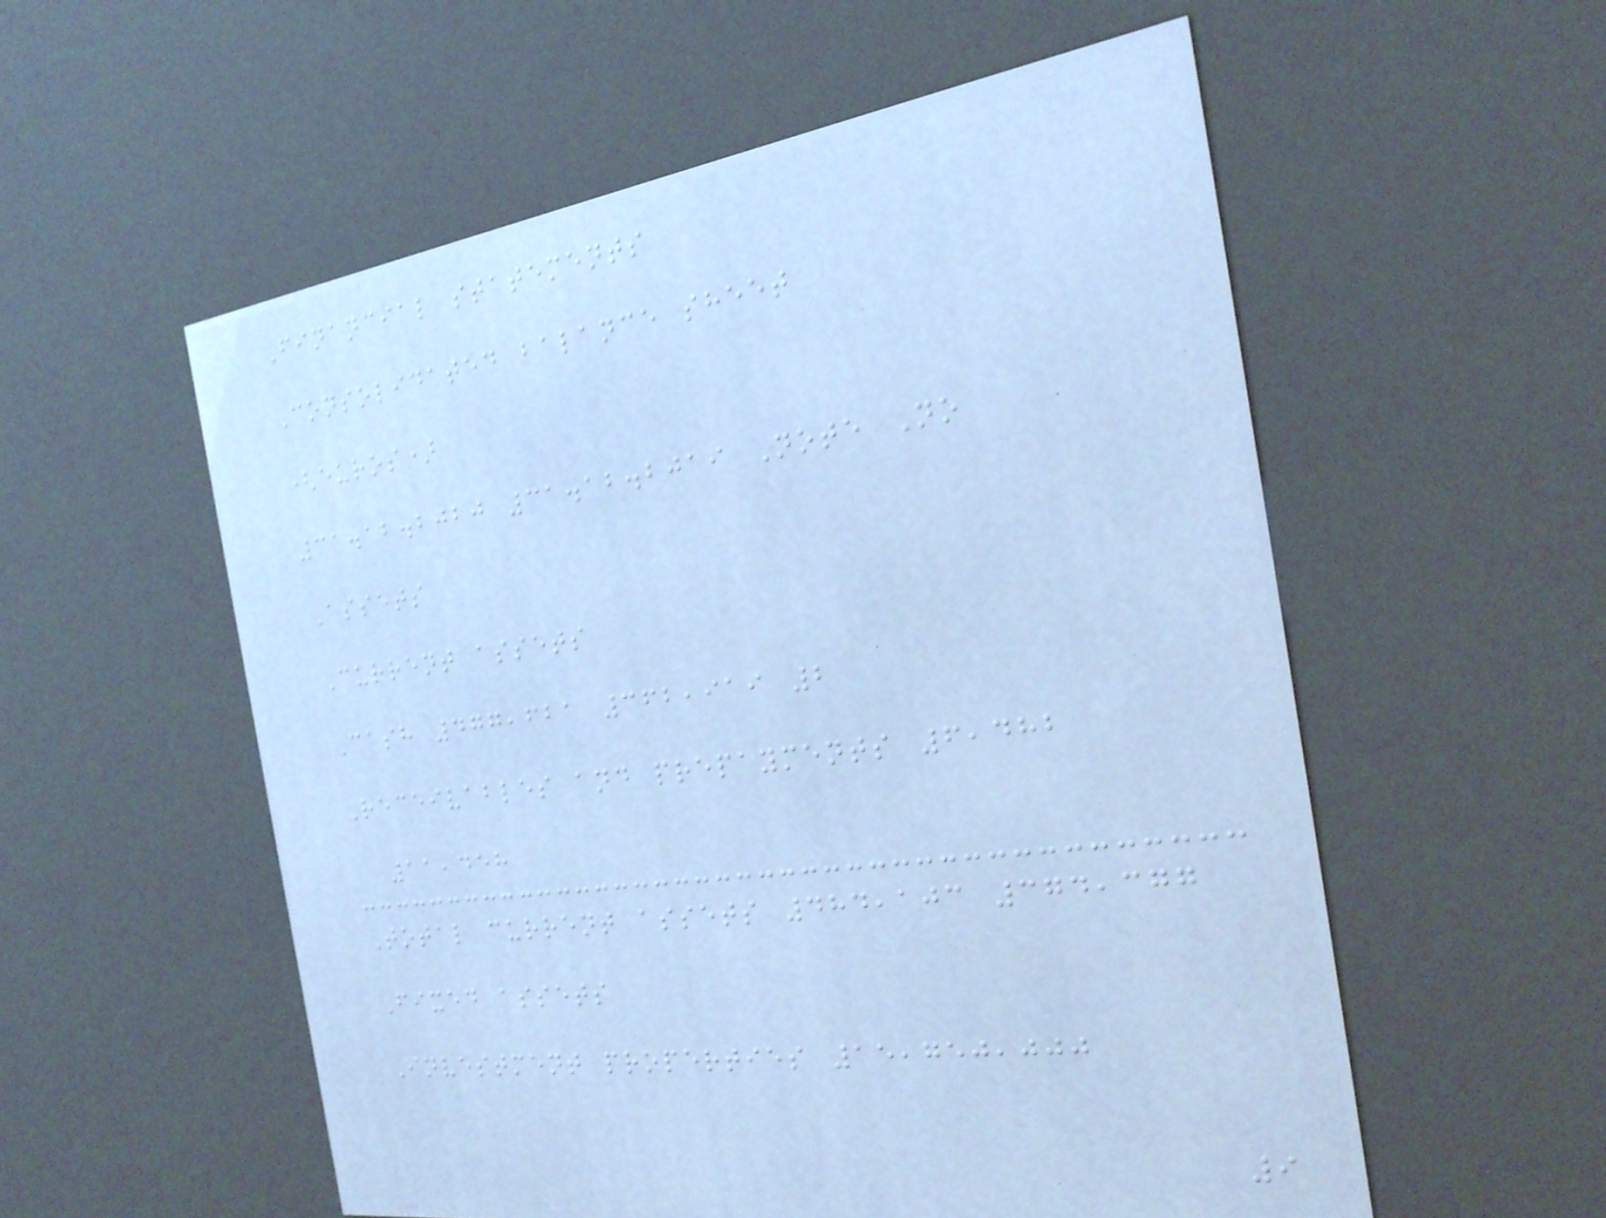Financial statements
Consolidated balance sheet
(euros)
31.12.2020 31.12.2019 Note No
Assets
Current assets
Cash 477,621 362,919 2
Receivables and prepayments 6,482
11,458
Total current assets 484,103 374,377
Fixed assets
Investment properties 15,750,000
9
